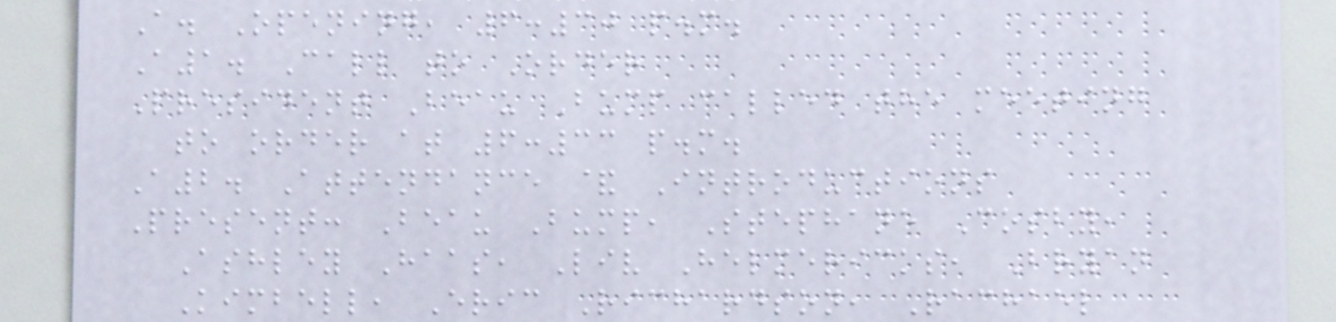A. Opening, 6:30 p.m.
A1. Call to Order
President Beau Bump called the meeting
to order at 6:33 p.m.
A2. Attendance & Introductions
Present: Beau Bump, Stephane Cosby,
Ashley Haas, Liv Helmericks, Bryan
Kimbell, Eric Richardson, Rachael
